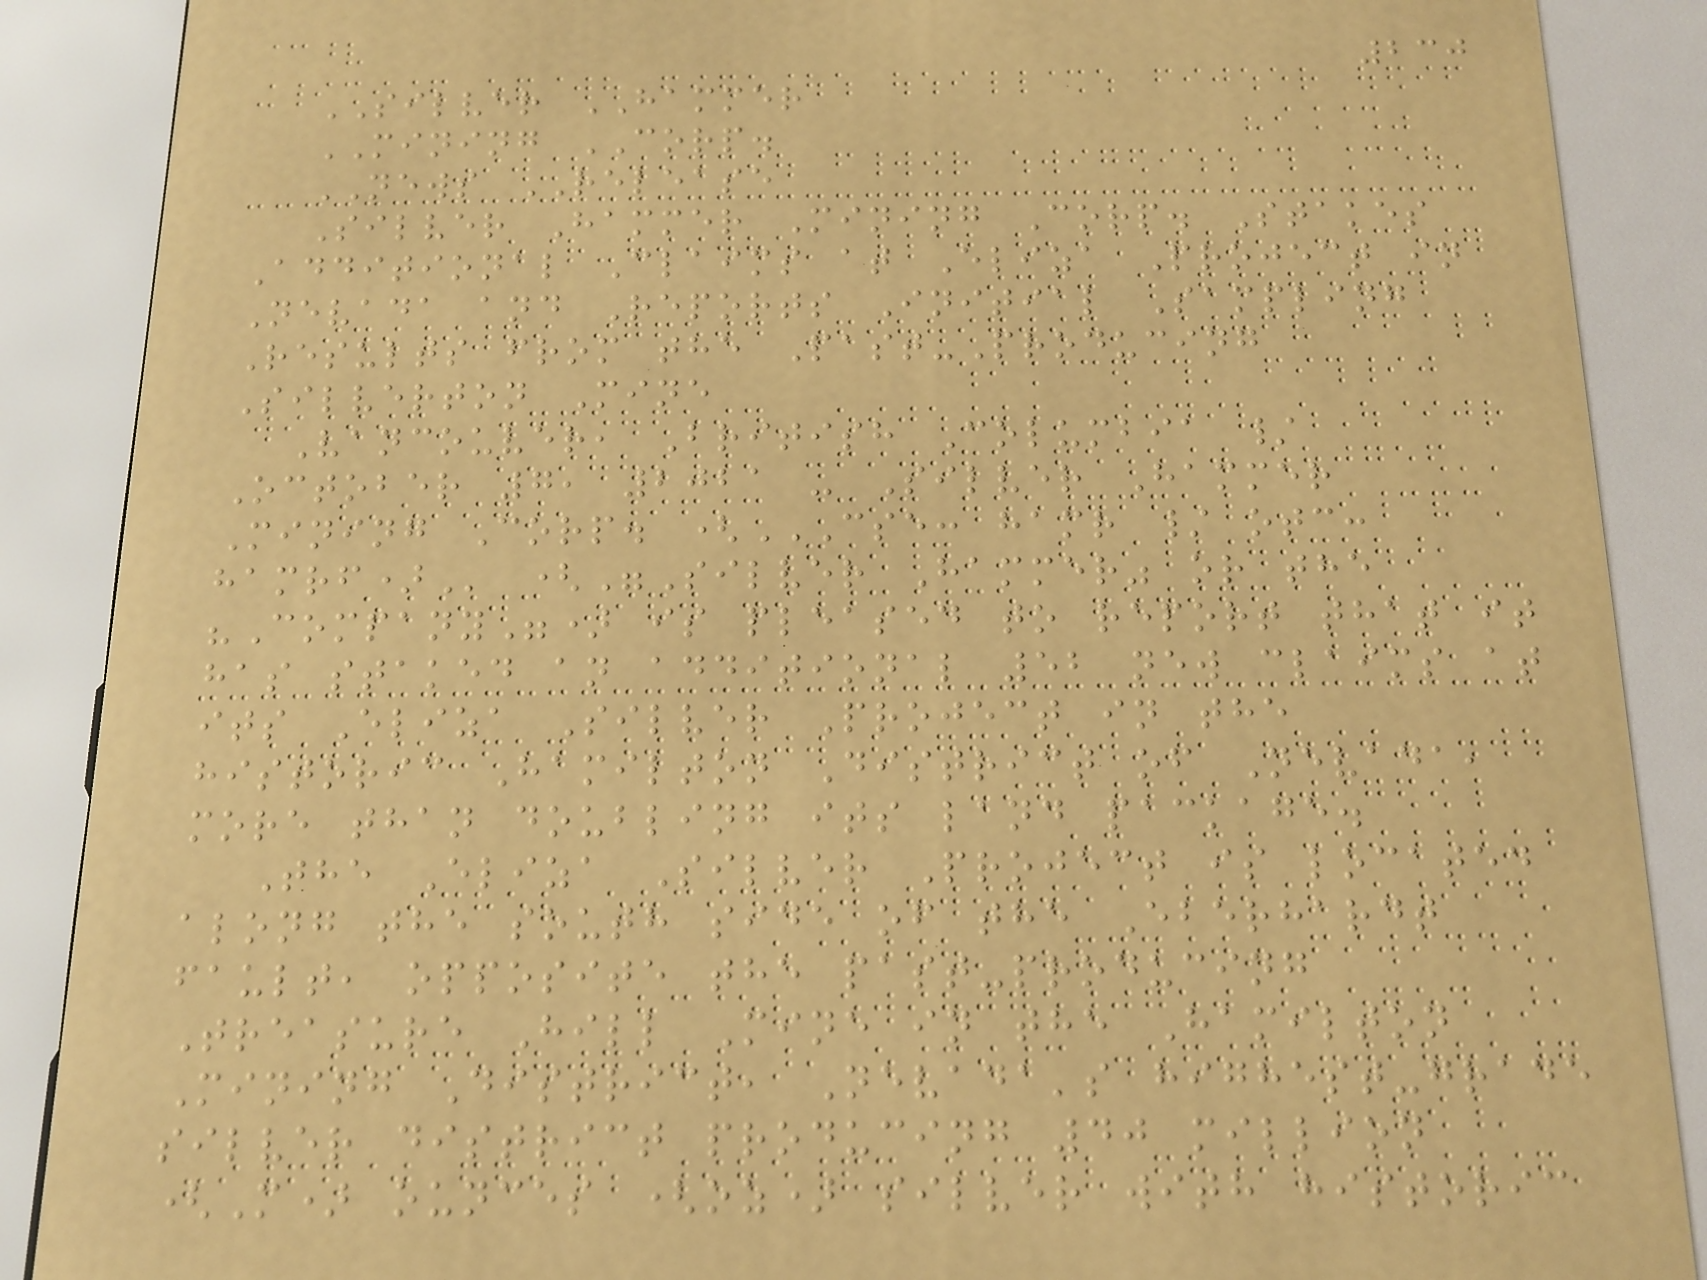230
SILVER HAMMER
MINING CORP.
NEWS RELEASE
Silver Hammer Mining Corp. Stakes
Additional Claims at Eliza Project in
Nevada and Reports Initial Sampling
Results from the Past-Producing
Silverton Mine
Vancouver, British Columbia /
October 7, 2021 - Silver Hammer
Mining Corp. (CSE: HAMR / OTC:
HAMRF) ("Silver Hammer" or the
"Company") is pleased to report that it
has staked an additional 52 new claims at
its Eliza Silver Project in the
historic Hamilton District of Nevada,
more than doubling its land package.
The Eliza Silver Project is located
along the south side of the Eberhardt
fault, opposite the past-producing
Treasure Hill Mine in the Hamilton
Mining District, Nevada's highest-grade
silver district producing 40 million
(M) ounces (oz) silver with historic
